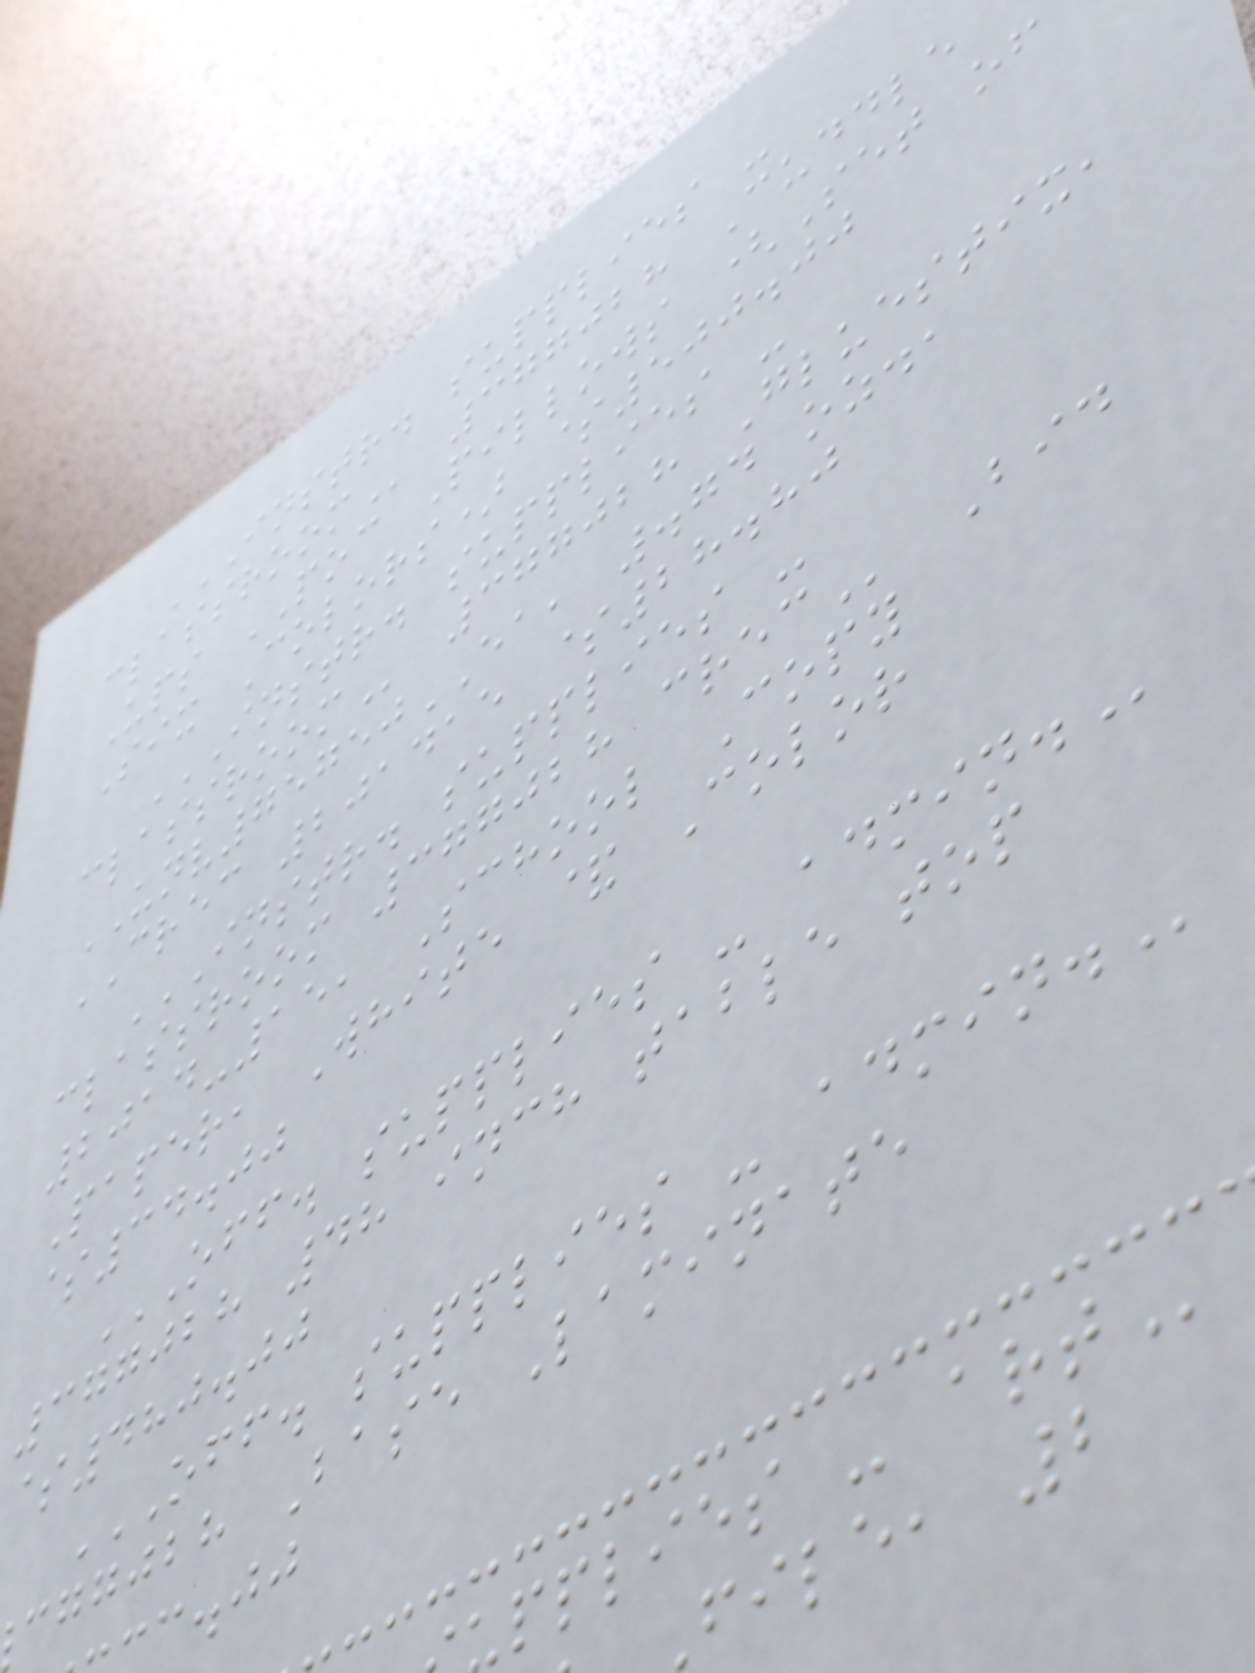INSTR. SUPPLIES -
377028 Cuddle
Ups POC Pillows (Set of
Six Colors) $500.00
INSTR. SUPPLIES -
377028 Gluestix,
UNV75750EA, .74 oz.,
CREC 201415 $28.80
INSTR. SUPPLIES -
classroom 377028
2014-15, School Copy
Paper, White & Color
$34.00
OFF. SUPPLIES - ADMIN.
377028 48 inch table top
$480.00
OFF. SUPPLIES - ADMIN.
cggjbh Base Laminate
c.jj
pplies -
file, 2
